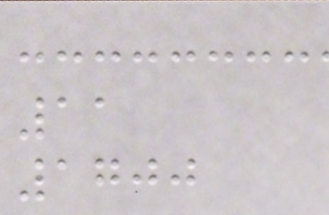11
1700
